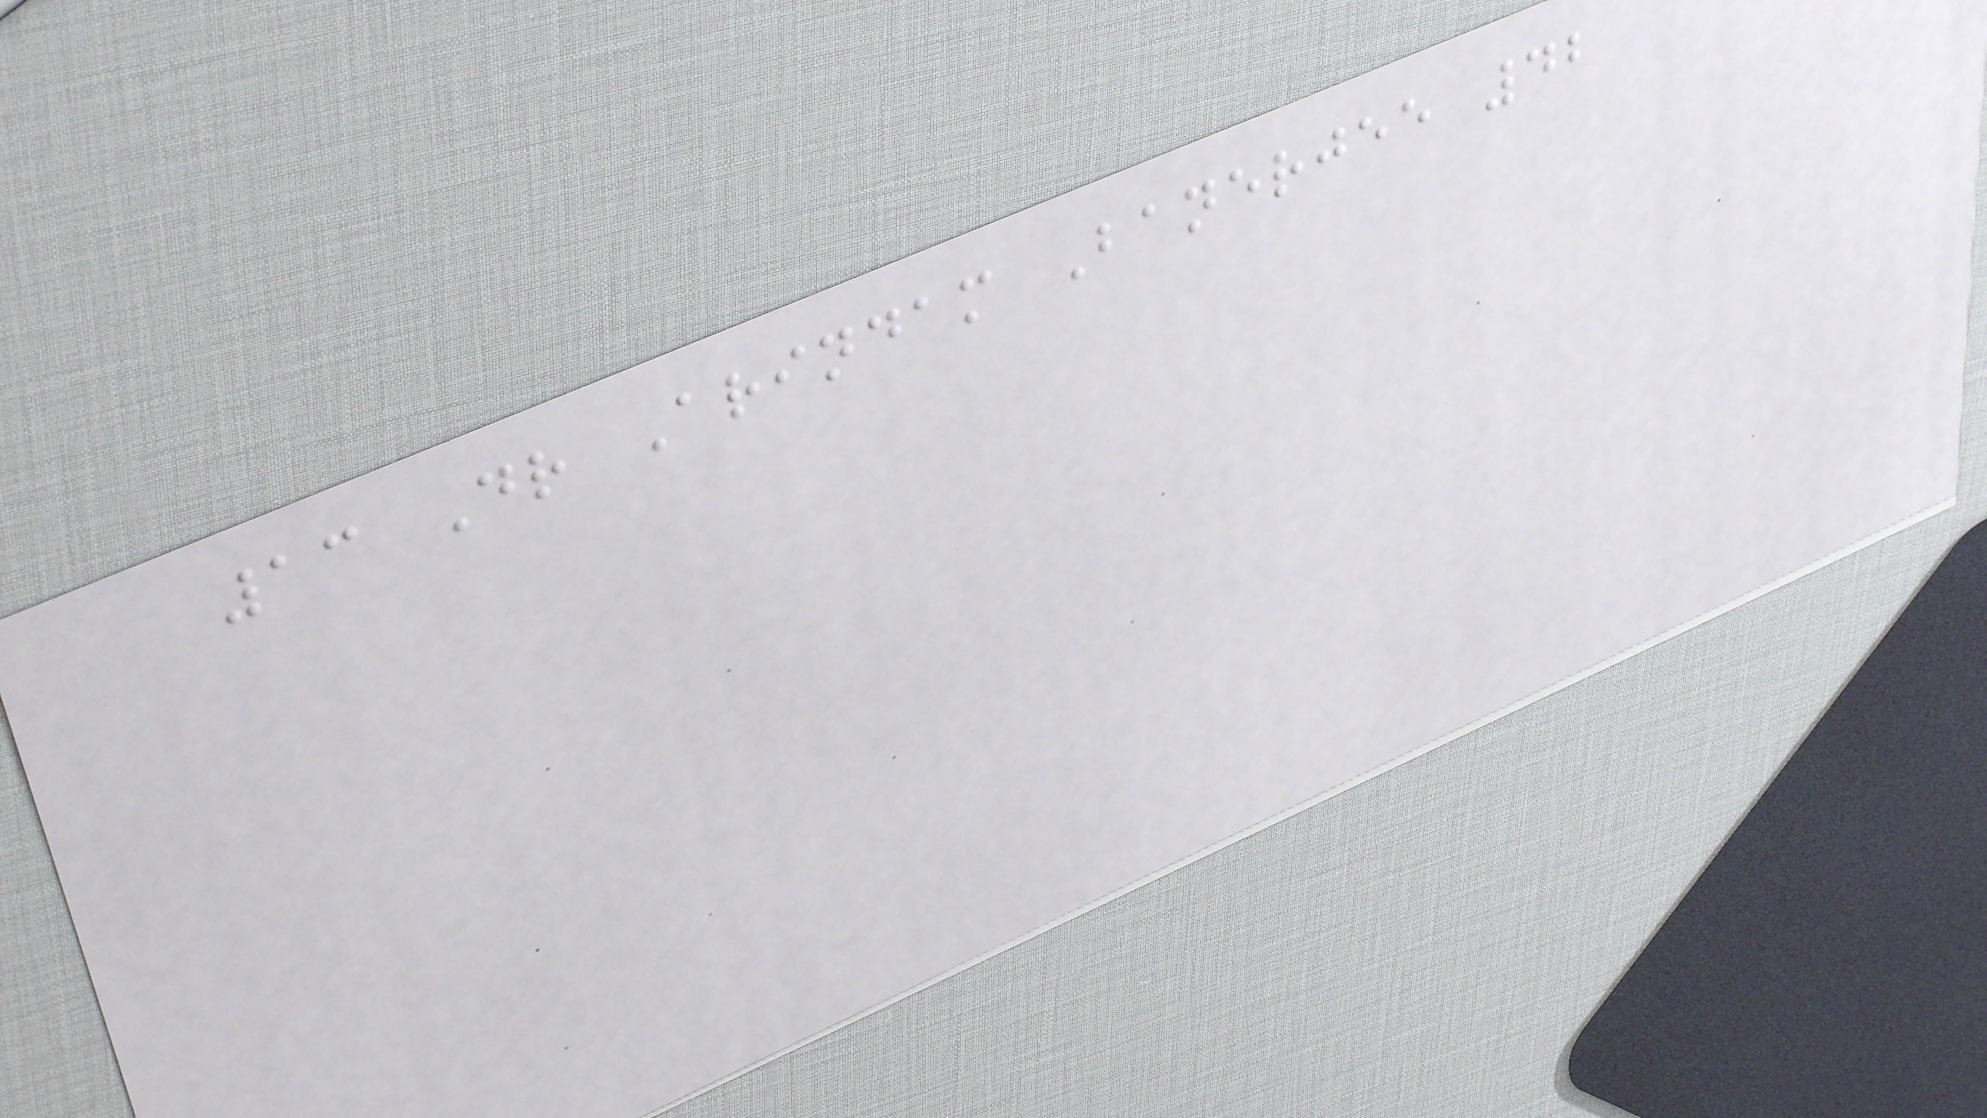13 Dr Arindam Banerjee 42
